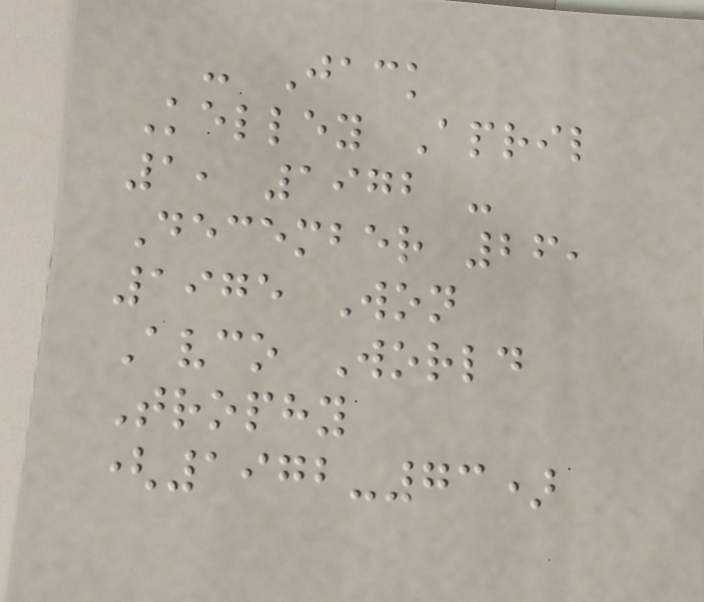- Jack
Kelley April
1, 1972 -
December 26,
1975 Won
Avco World
Trophy
(1972-73)
